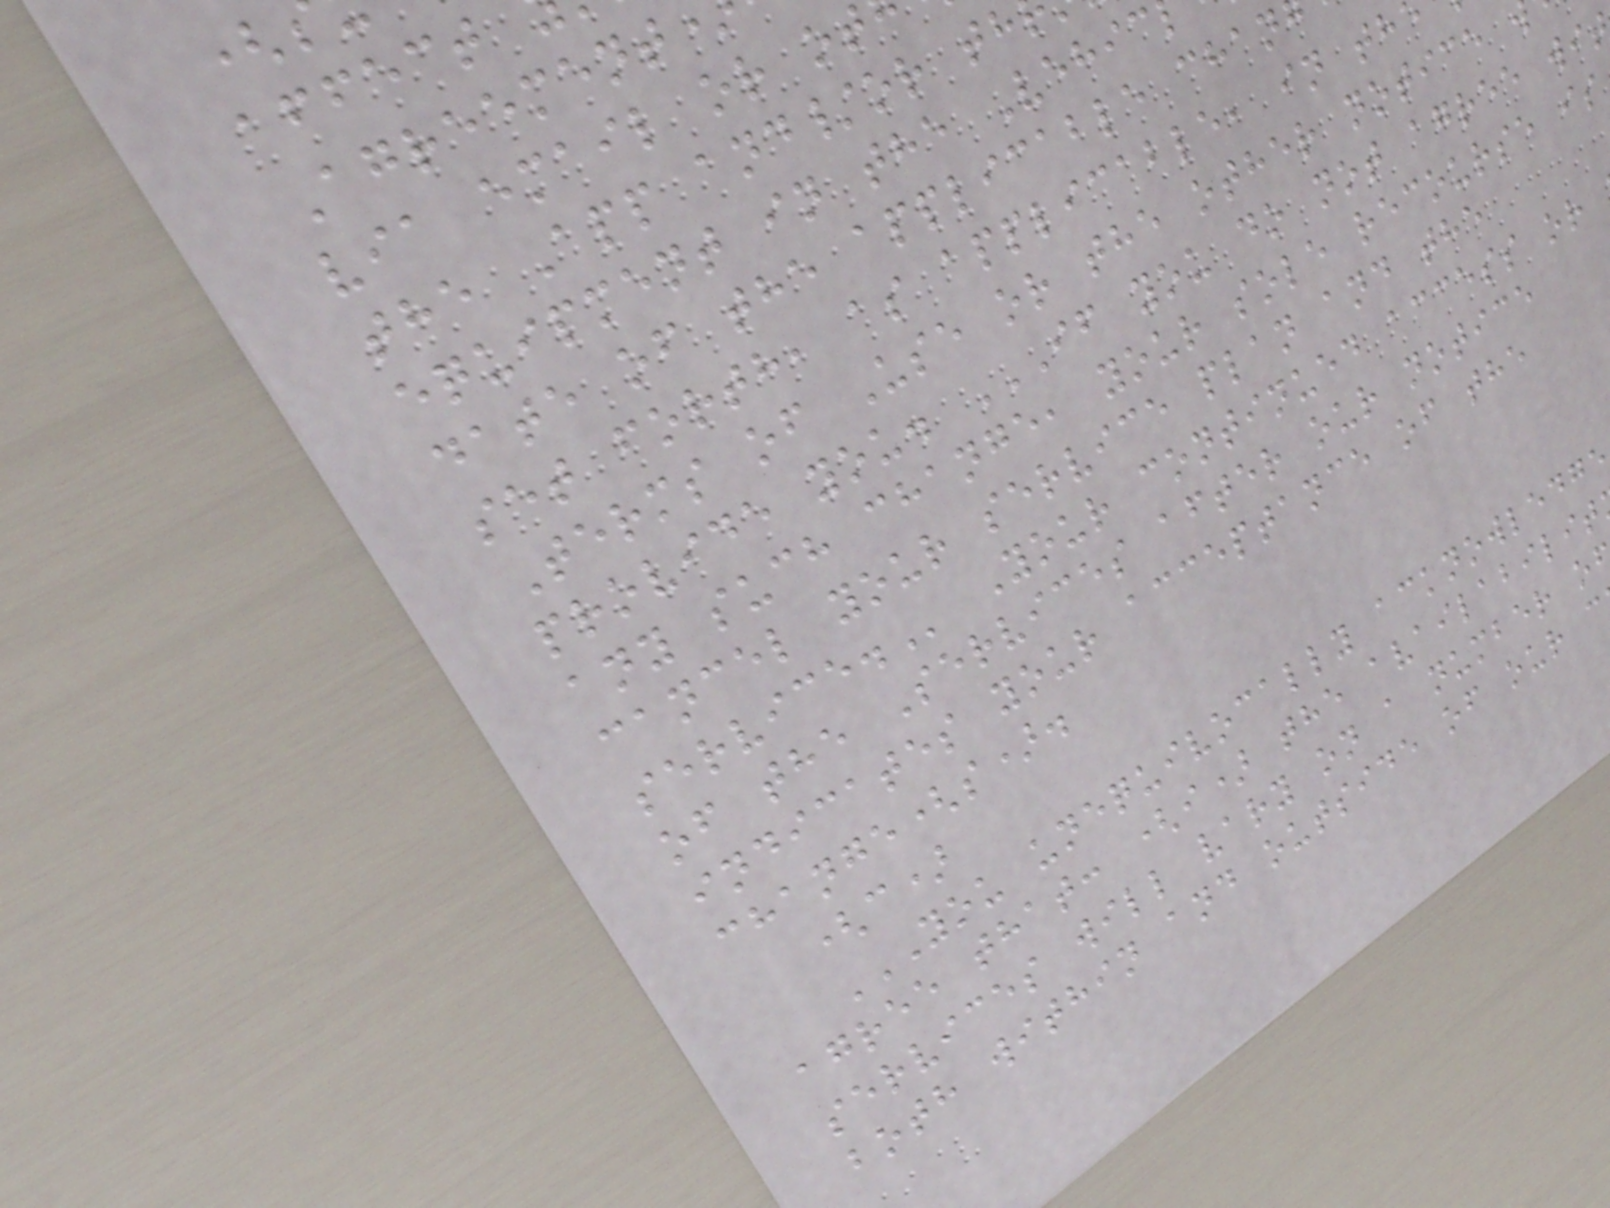Agreement
via email or ot
the App and/or th
equipment in the Vehic
date of the applicable chan
set forth, as applicable, in th
Terms of Use or the other notice
any such change, your sole recourse is
cancel your service plan and the
Your continued access or
of the Services after our notice
indicates your acceptance of the
change(s).
(c)
agree that: (i) the
services will vary on a number
both within and outside of our
